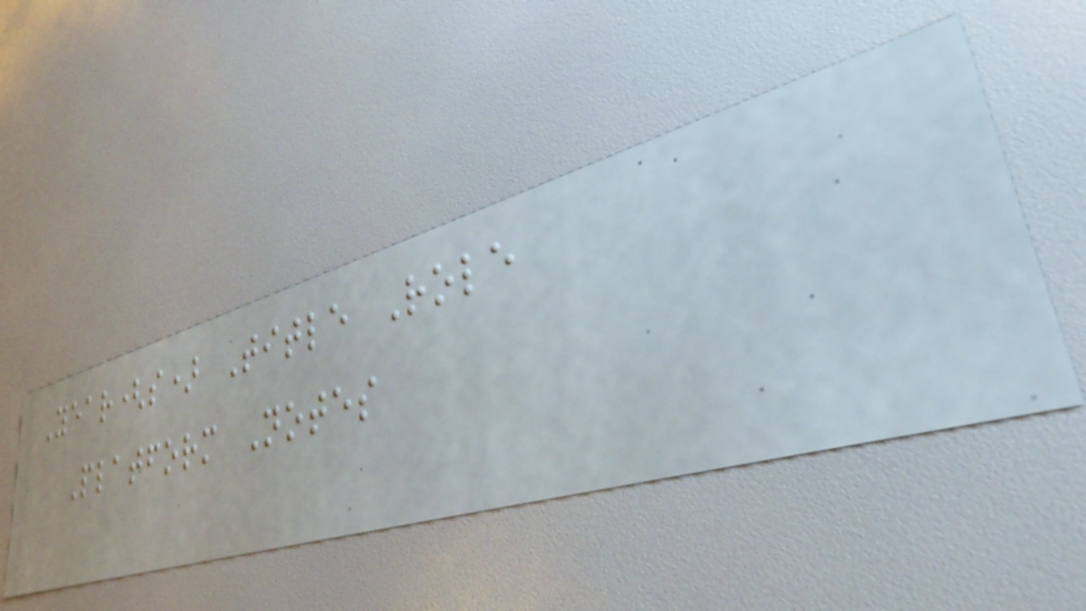Year(s) Title Role
Platform Notes
